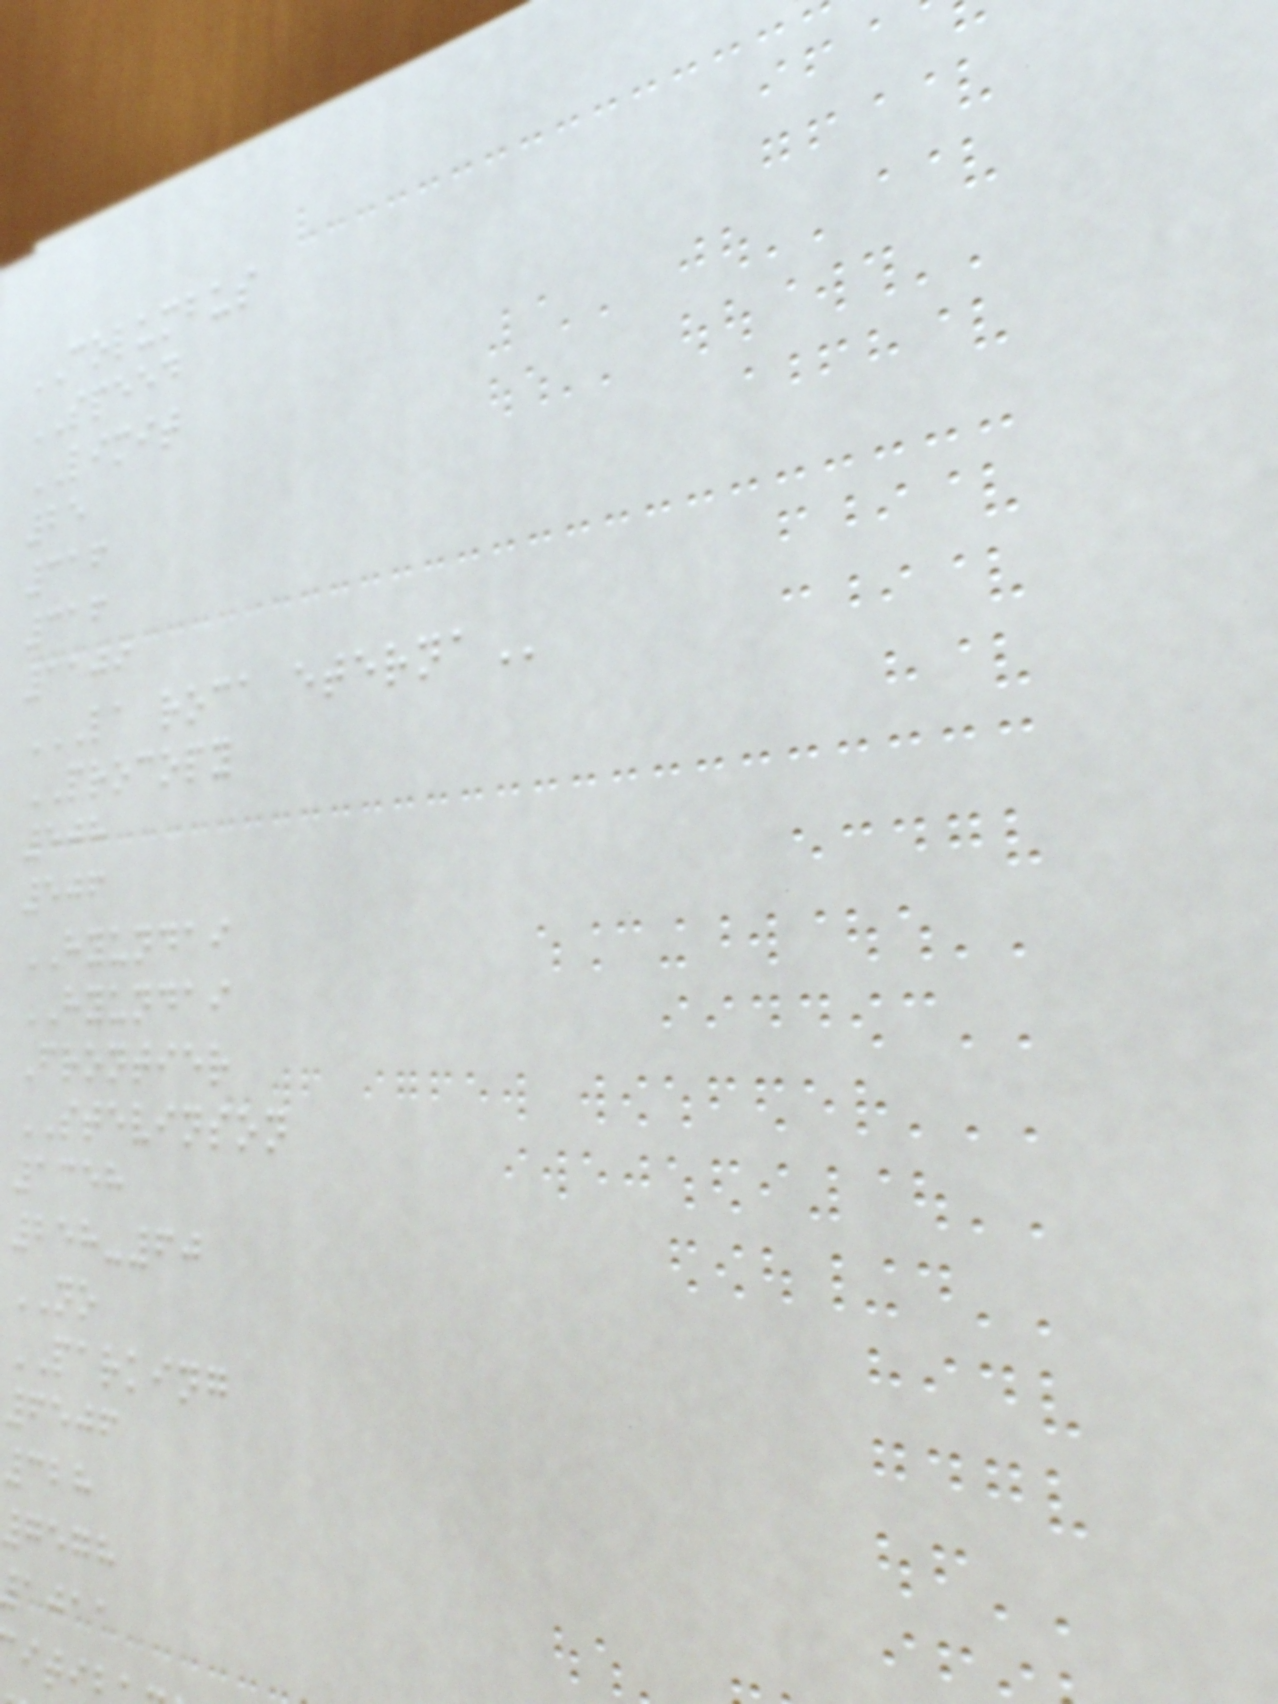COLUMBUS
SPEED
LIMIT
25
316
316
1109
LA ROCA ETERNA
PROCOPY
508
506
HYUNDAI
HYUNDAI
Frontier
STEVINSON
1358
258-60
NO
PARKING
6506
328
7578
ajaa
